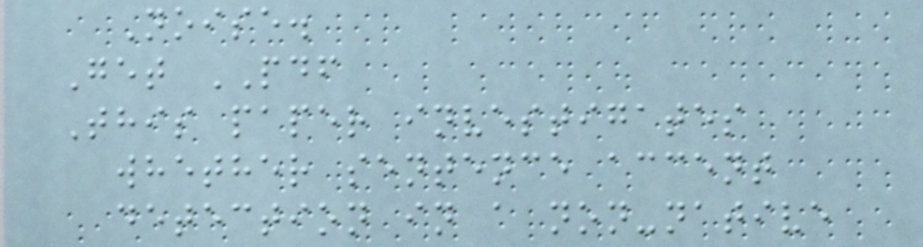Noise.
Get PDF
This paper investigates
whether sentence accent
detection in a non-native
